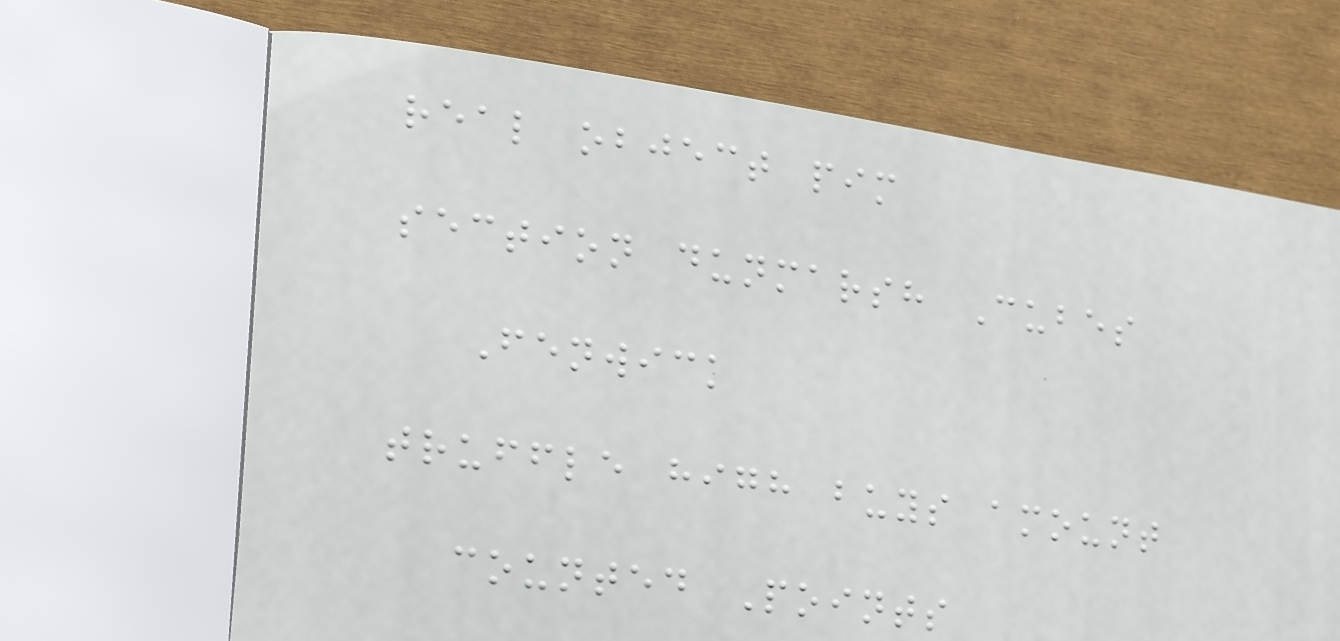real object pim
section dunmarsh Cubes
Fenwick
truffle high buys amount
counted Points
